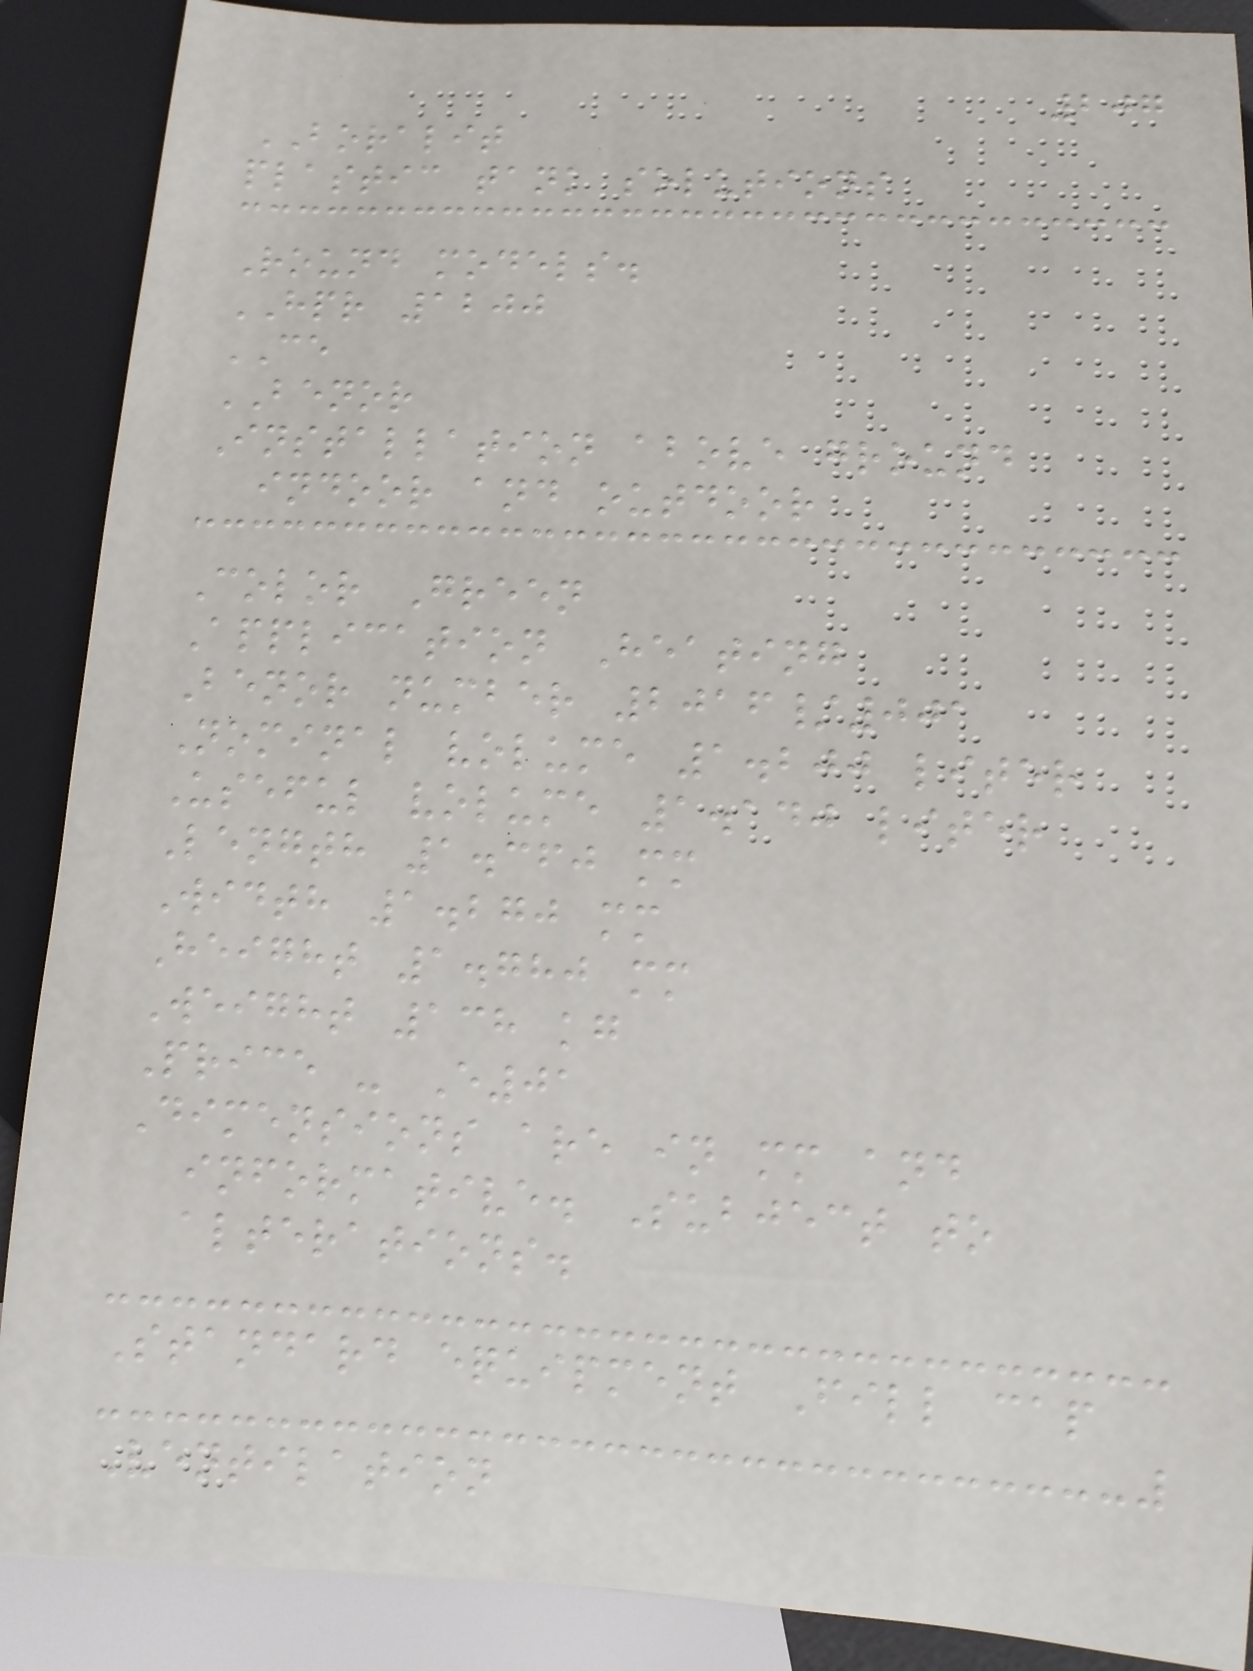207
BORALIT
plastic tank solutions
Round models.
HPR 1200
CE
BENOR
Installation above ground
indoor and outdoor
Color Green
Application Heating
Benor number 2016/001
Nominal volume 1.200 liter
Useful volume 1.140 liter
Length 1.360 mm
Width 1.270 mm
Height 1.780 mm
Weight 138 kg
Price - E01
Dimensions are in mm and
informative. Subject to
alterations.
Standard equipment Fill cap
Ventilation
